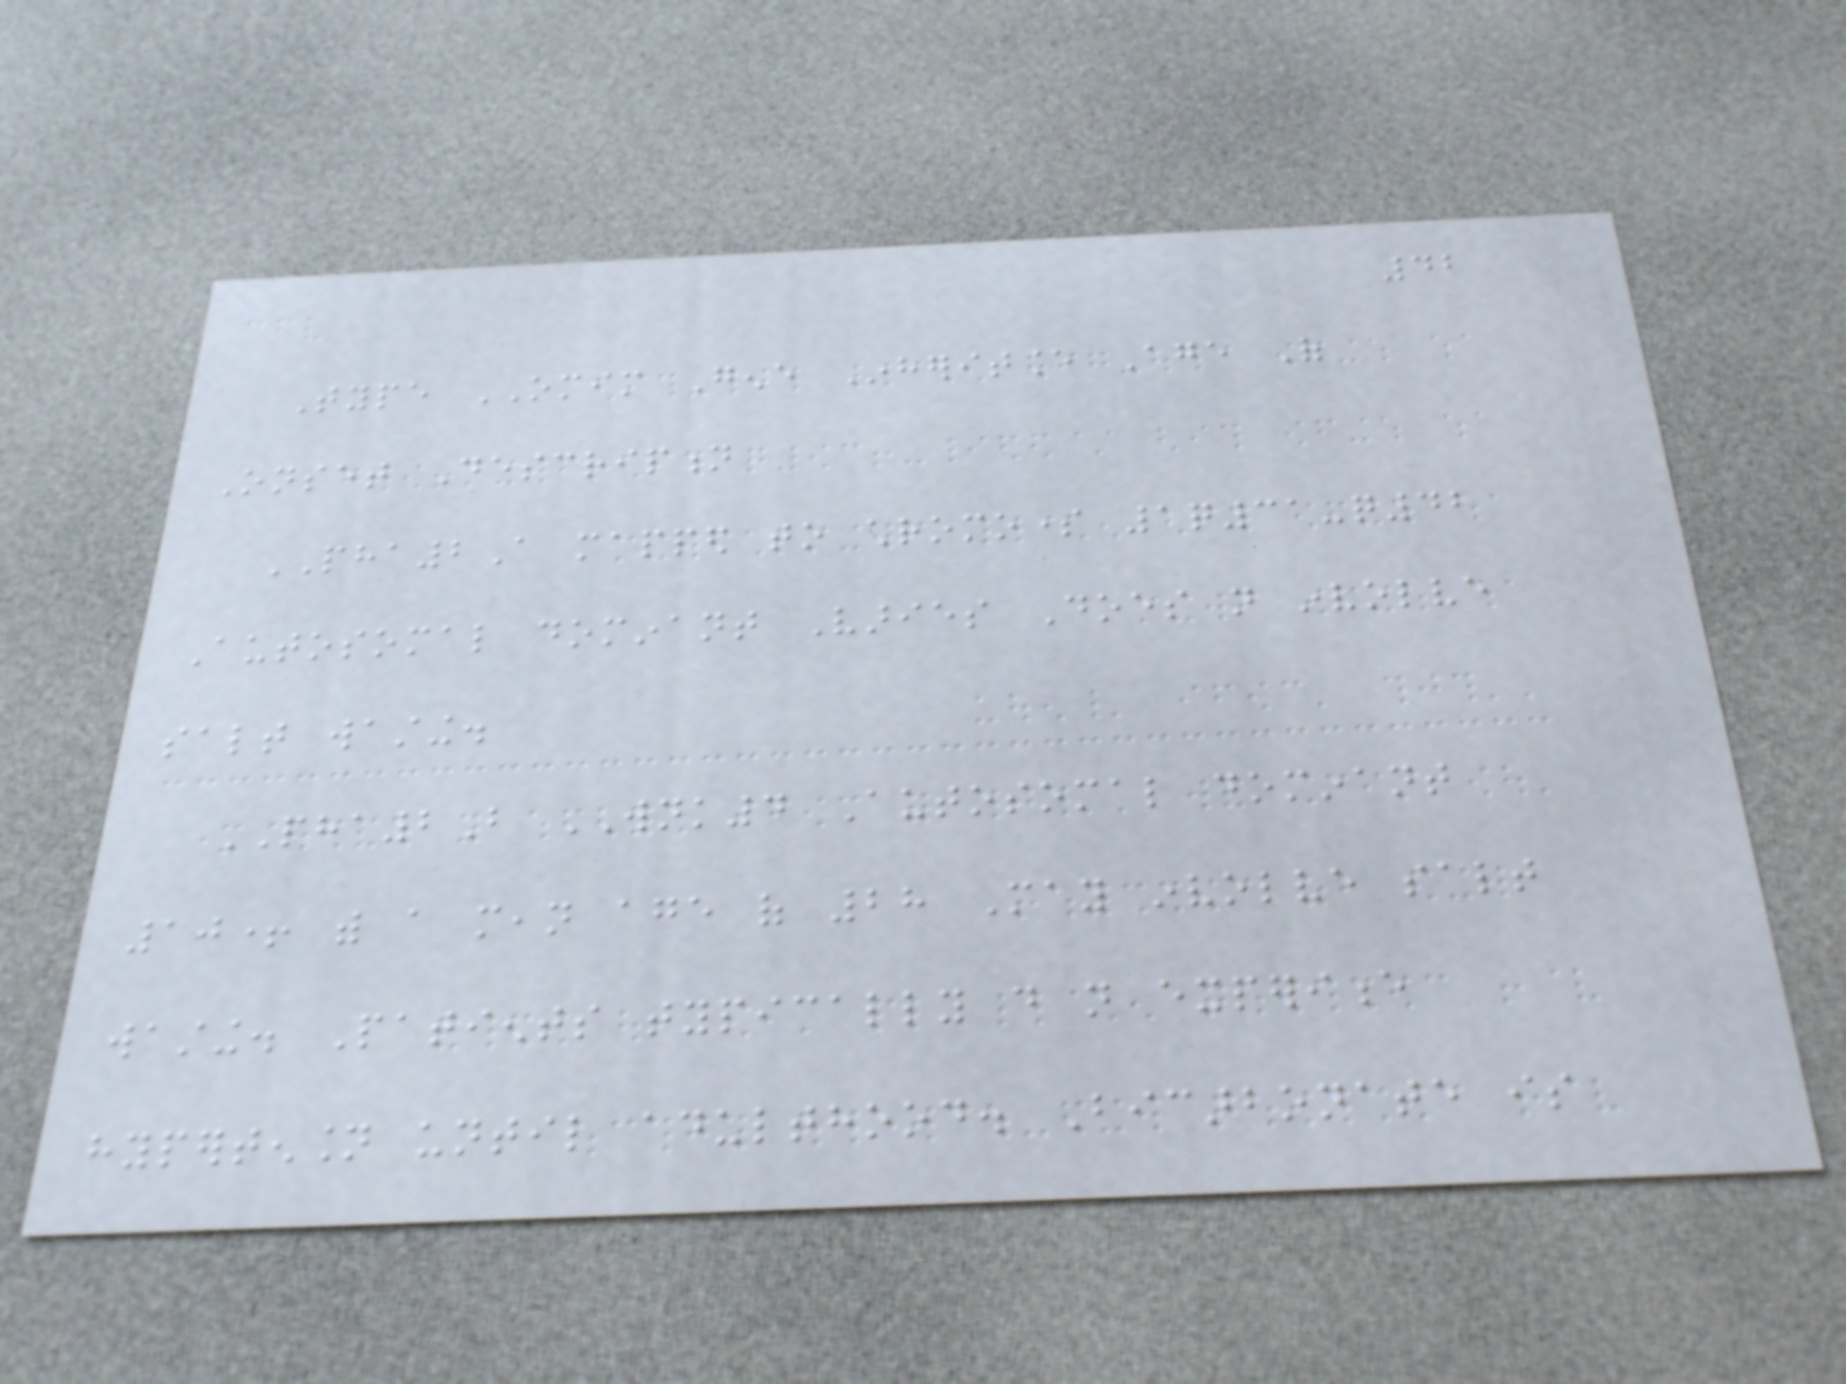42
Type OMIM Gene Inheritance Age Of
Onset Description
PHA2A mapped to chromosome 1q31-q42
Autosomal dominant Varies Does not involve
salt wasting.
PHA2B WNK4 Autosomal dominant
10+ with a mean age of 28 May involve salt
wasting. Patients typically do not experience
hypertension until adulthood. Bicarbonate is
